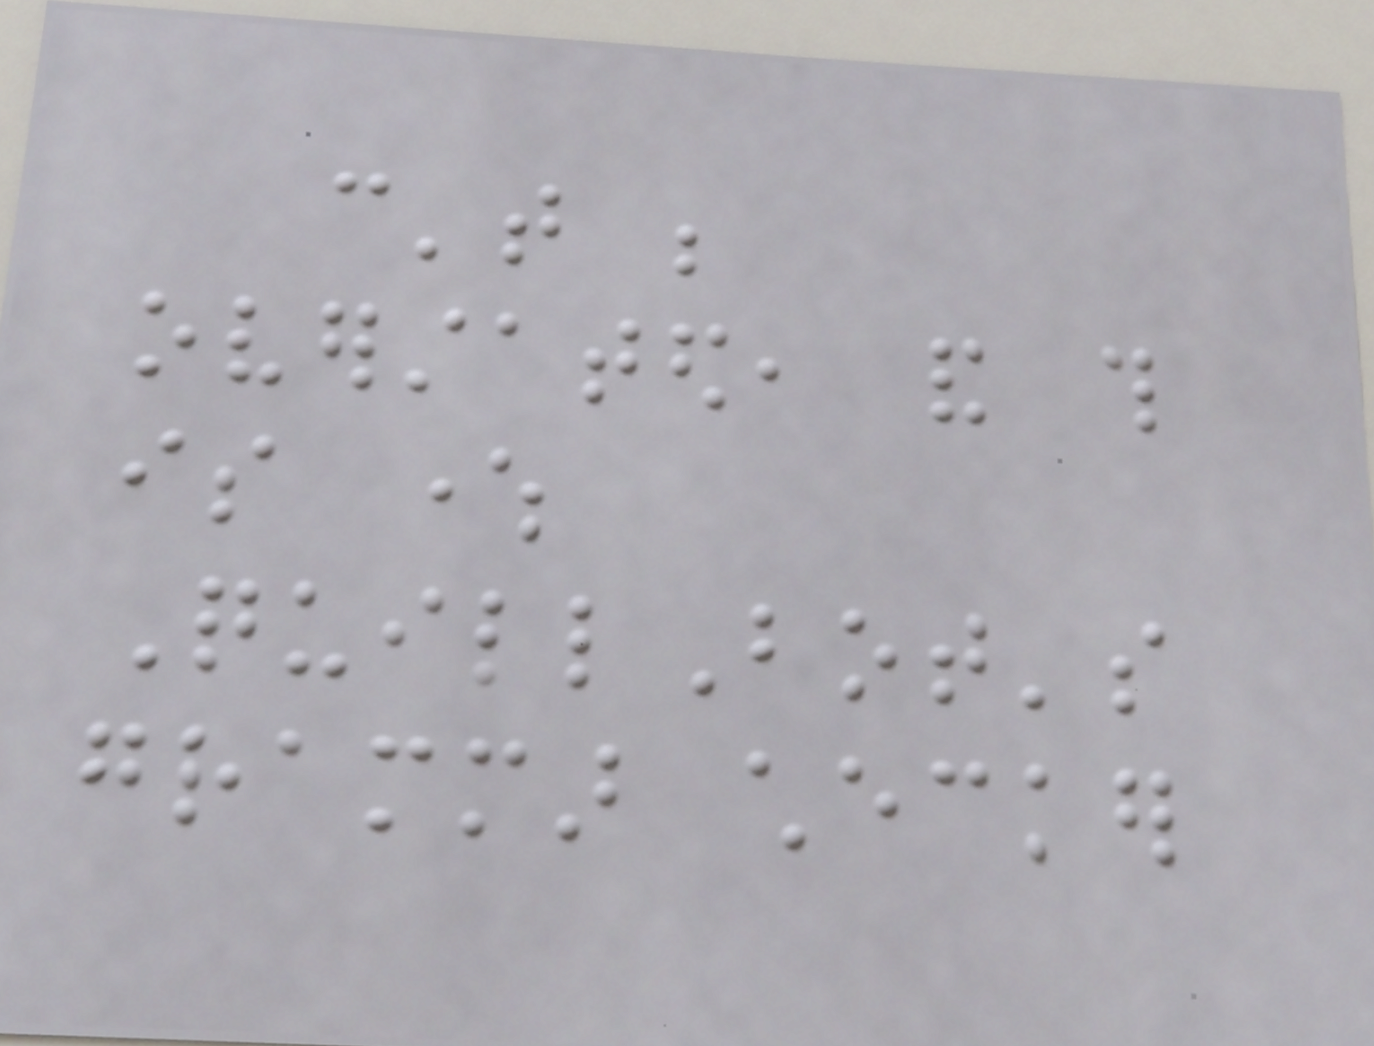can't be
overstated, and this
is where
QuillBot's
grammar checker
